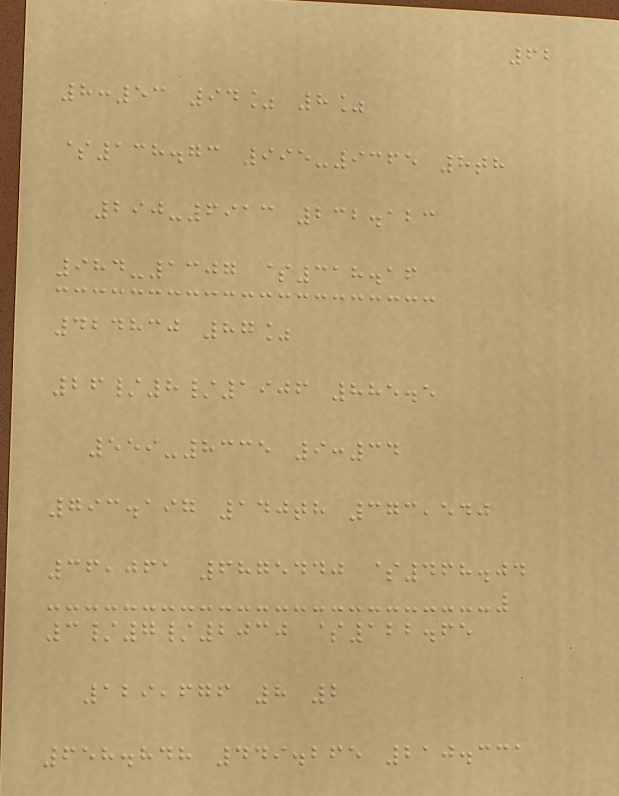62
8:53 94% 8%
$138.73 995-9365 8th
290-6913 232.123
984-1307 $318.16
424830 87%
26/8/1906 885.5
559-8335 9:34
793.197 140th 373,540
36,061 6875440 $468.04
3/7/2030 $122.65
129,676 8 2
658.848 449.265 210.331
